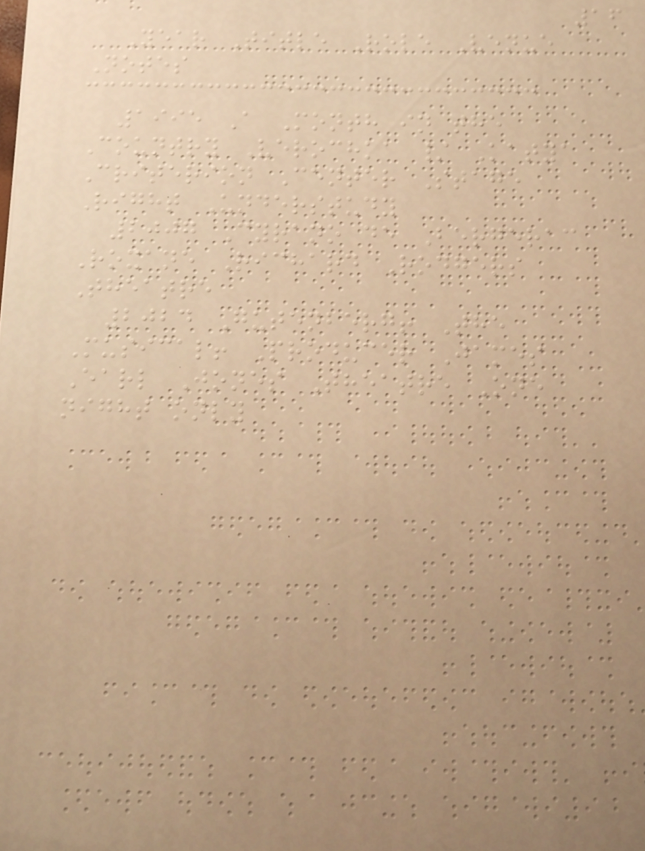16
Year Title Role Venue
Notes
1995 A Month in the
Country Verochka / Katya
Criterion Center Stage
Right Understudy
2007 Cyrano de Bergerac
Roxane Richard Rodgers
Theatre
2024 Gutenberg! The
Musical! Producer James
Earl Jones Theatre One
night only
